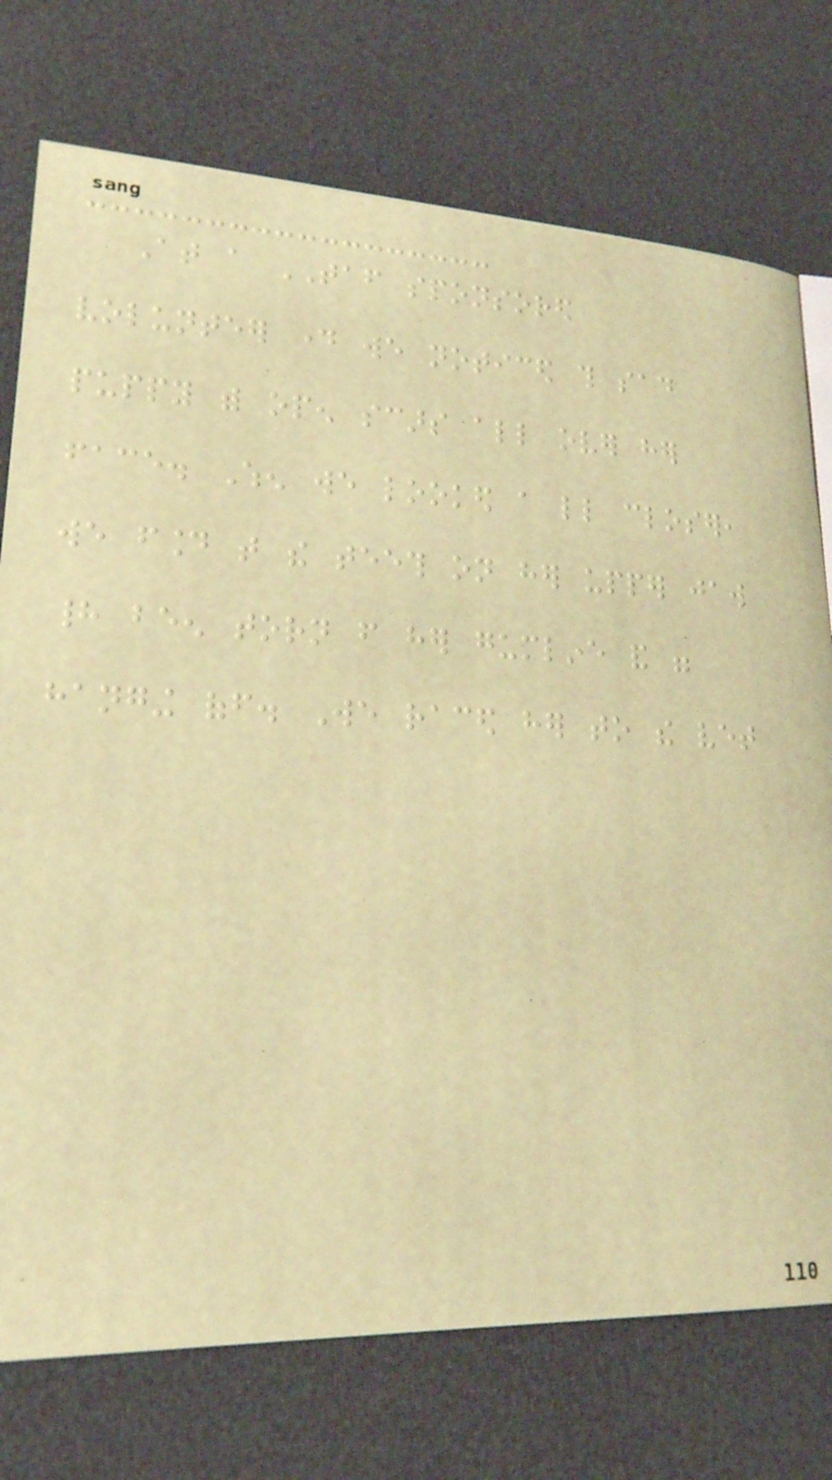At a TAF sponsored
volunteer day we noticed this sad
puppy with open scars all over her
face. When we looked a little closer,
we found that the teeth on her upper jaw
had been torn from her gumline and were
hanging off. We raced her to the vet
